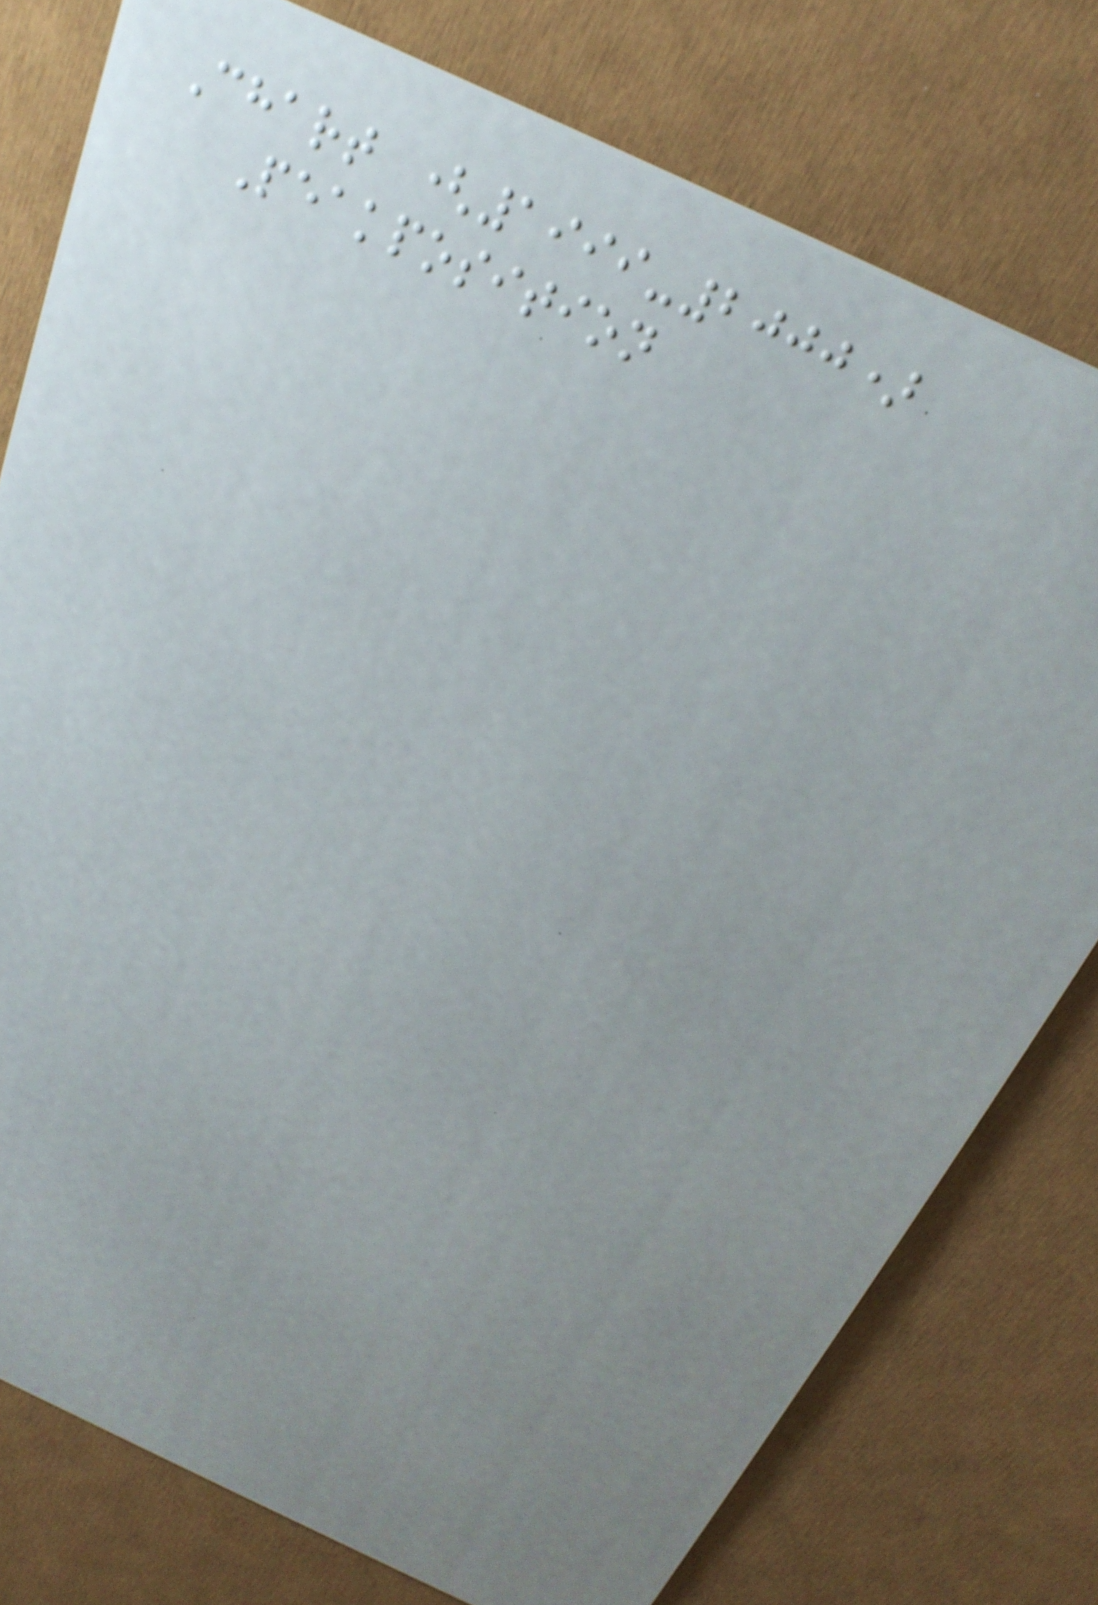Chart (1999-2000)
Peakposition
